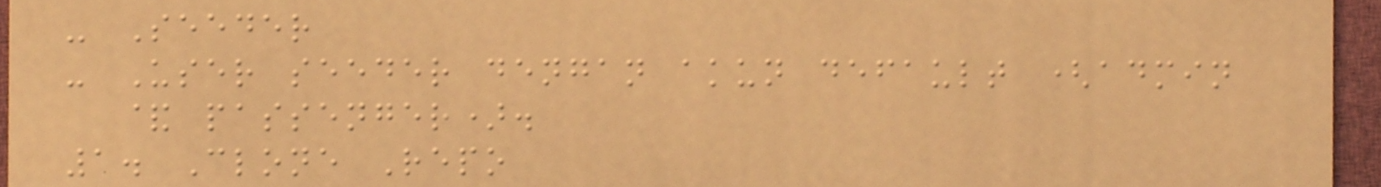- Seeder
- User seeder dengan akun default (admin
& passenger).
1. Clone Repo
